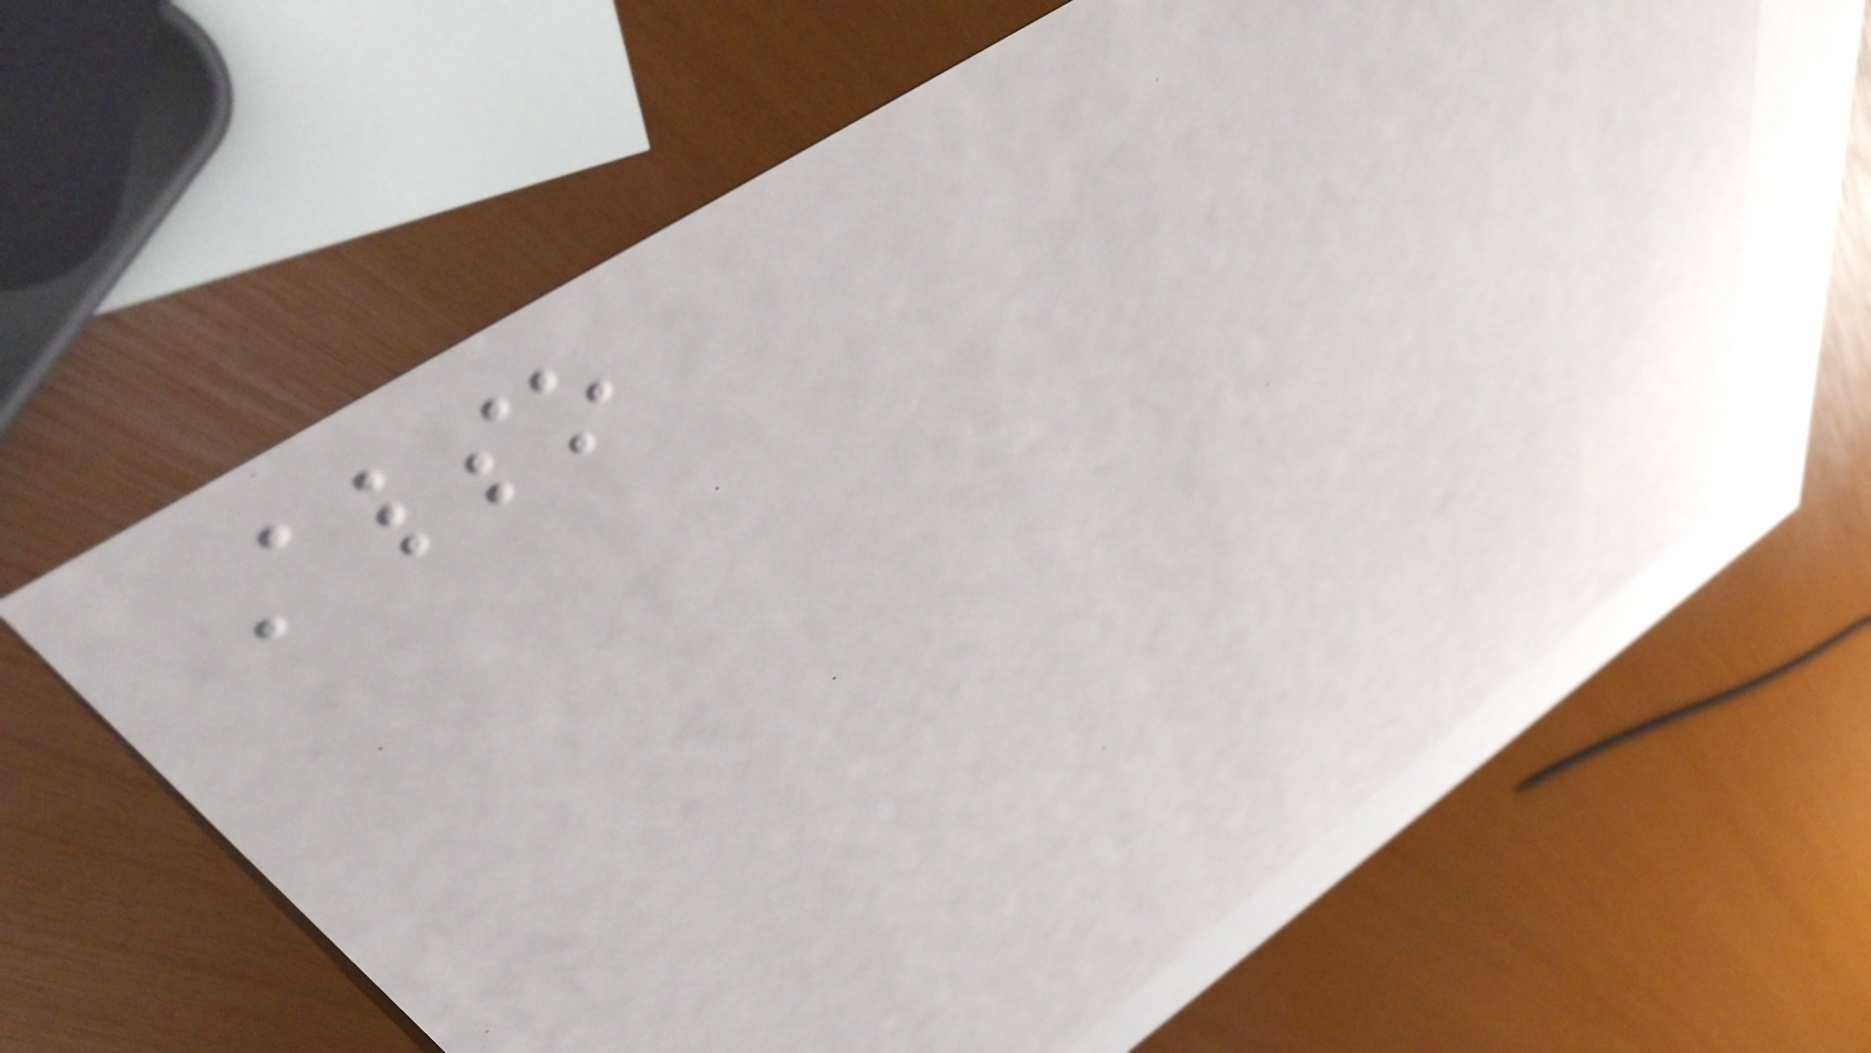Also
